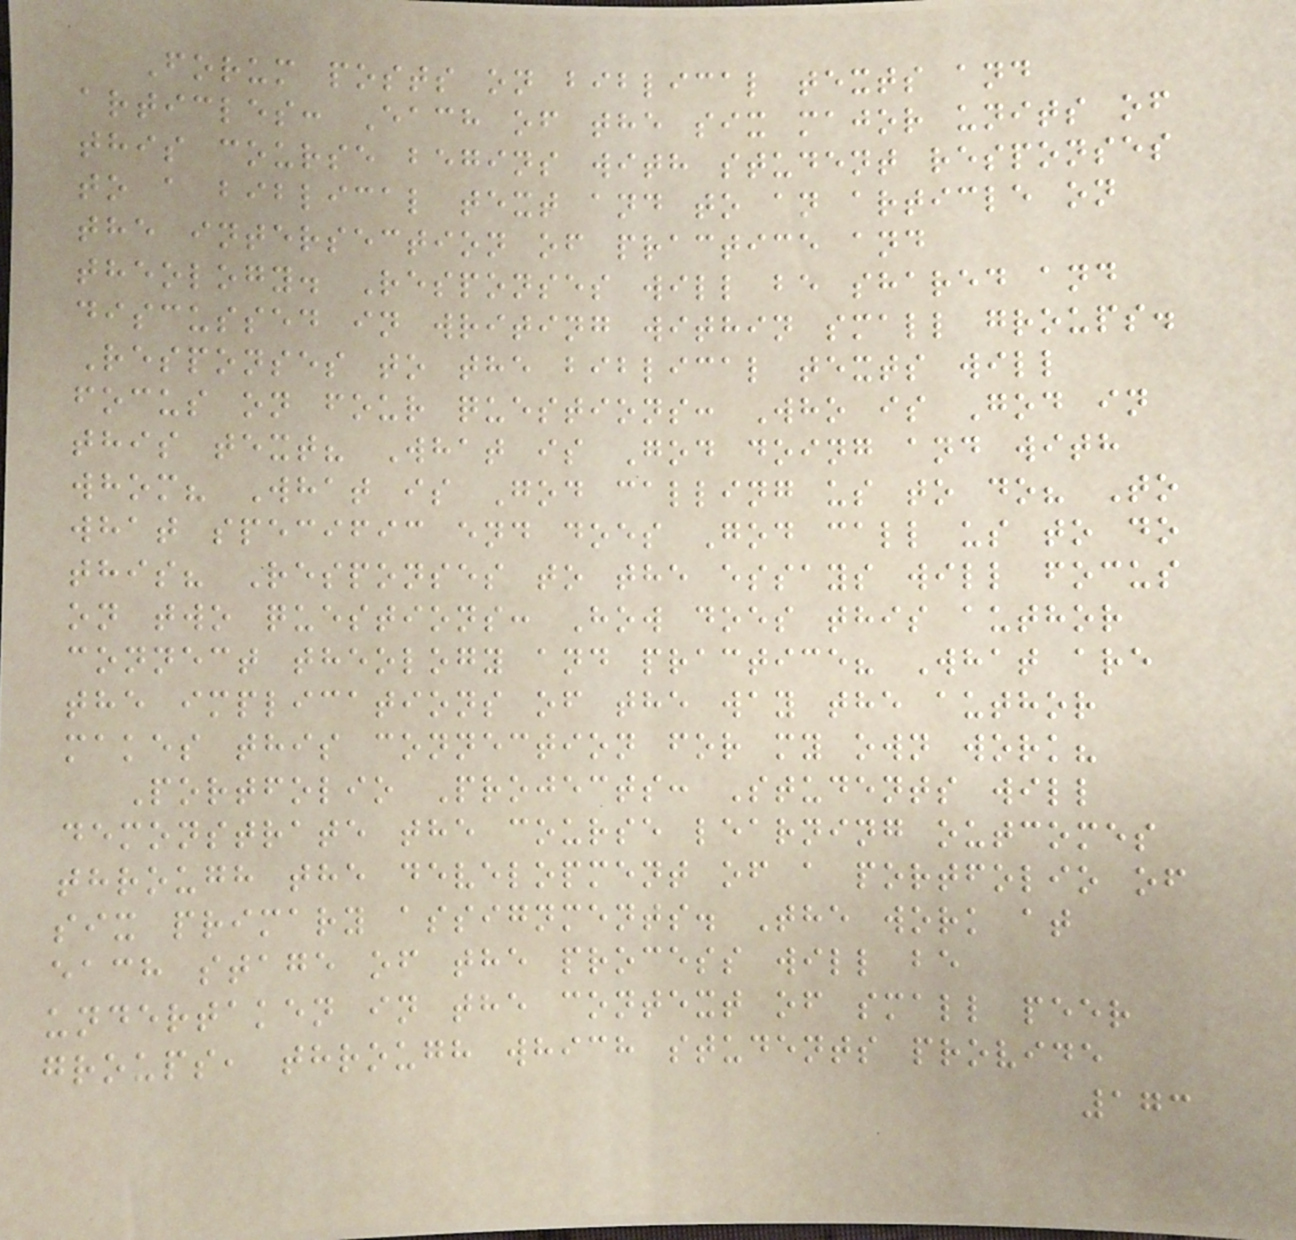Forum posts on biblical texts and
articles: Each of the six major units of
this course begins with student responses
to a biblical text and to an article on
the intersection of practice and
theology. Responses will be shared and
discussed in writing within small groups.
Responses to the biblical texts will
focus on four questions: Who is God in
this text? What is God doing and with
whom? What is God calling us to do? To
what specific end does God call us to do
this? Responses to the essays will focus
on two questions: How does this author
connect theology and practice? What are
the implications of the way the author
makes this connection for my own work?
Portfolio Projects: Students will
demonstrate the course learning outcomes
through the development of a portfolio of
six primary assignments. The work at
each stage of the process will be
undertaken in the context of small peer
groups, through which students provide
173
